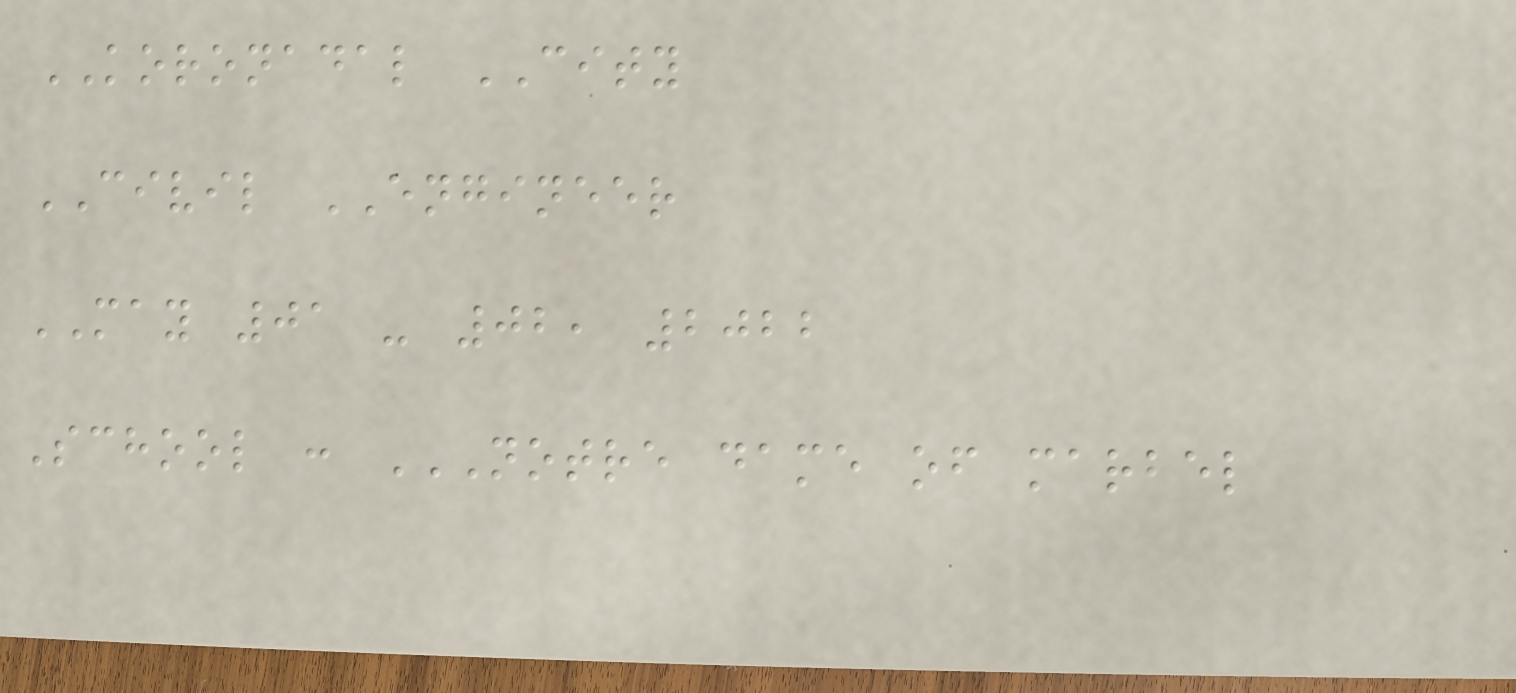KORONADAL CITY
CIVIL ENGINEER
MAY 01 - 02, 2022
School : NOTRE DAME OF MARBEL
